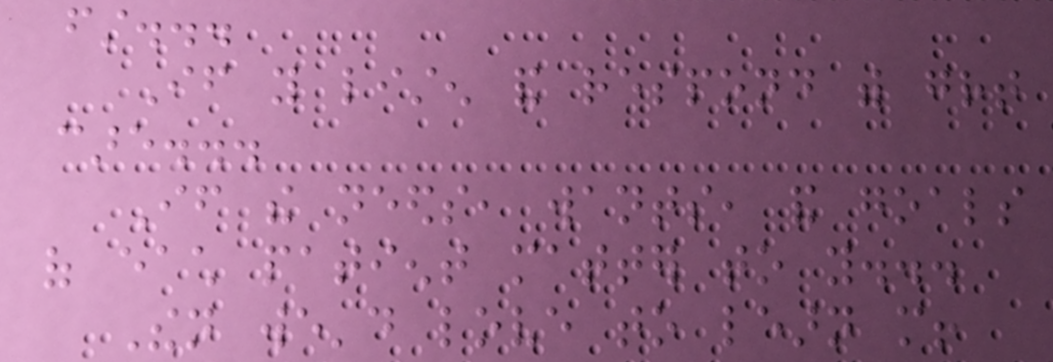first...
If you listen and respond with great
care...
If the needs, wants, and goals
of each patient matter to you...
Then we'd love to learn more!
